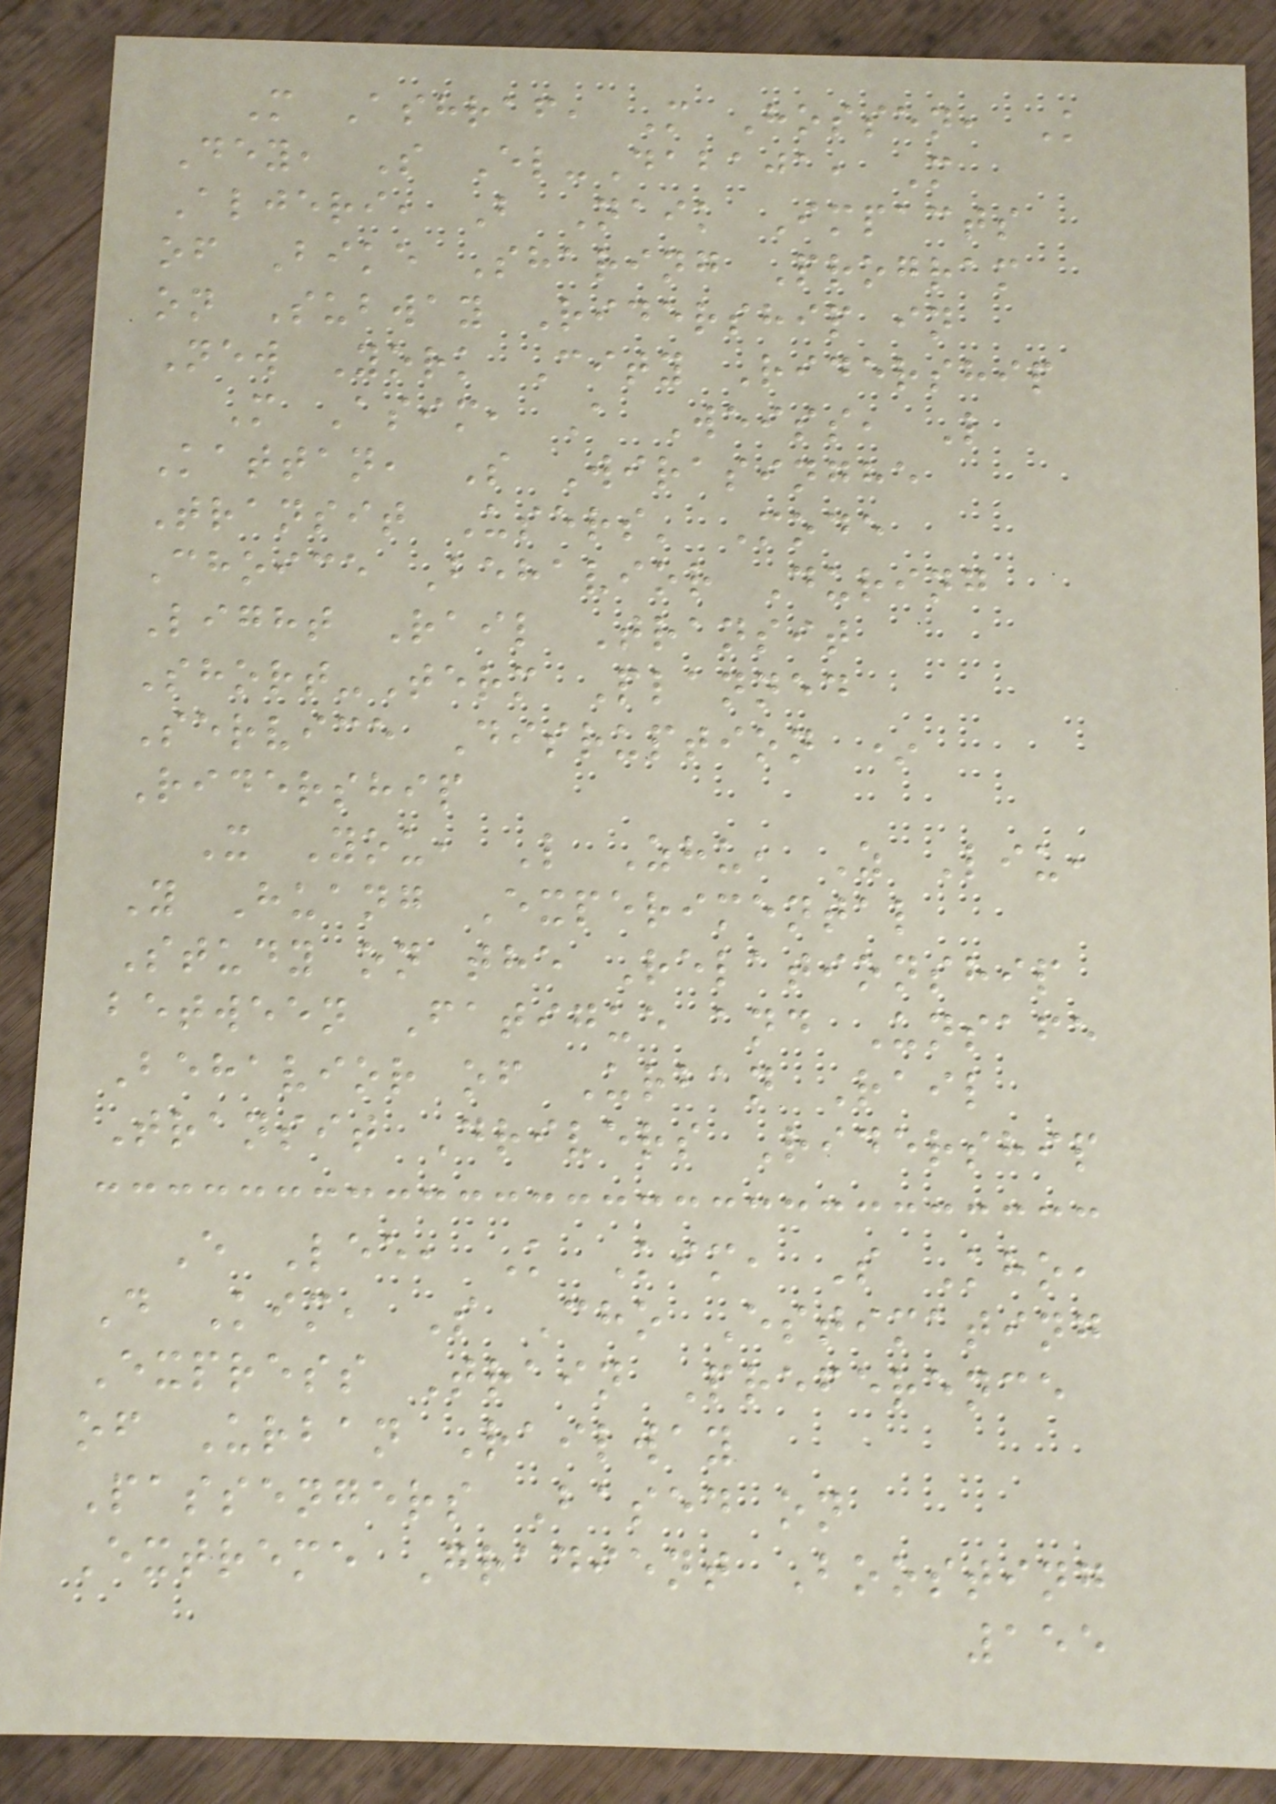M Ashraf, M Hossen, K
Dey, S El-Dabaja, M
Aljeri, B Naik Impacts
of Bike Sharing Program
on Subway Ridership in
New York City Ridership
M Asim, A Weiss, L
Kattan, S Wirasinghe
Transit Users' Mode
Choice Behavior During
Light Rail Transit
Short-Term Planned
Service Disruption *
Ridership
X You, L Zhu, Z Liu,
Y Huang Experimental
Study on the Relationship
between Fatigue and Unsafe
Behavior of Urban Rail
Transit Drivers Ridership
E Lee, K Kim, S Kho,
D Kim, S Cho Estimating
Express Train Preference
of Urban Railway
Passengers Based on
Extreme Gradient Boosting
155
